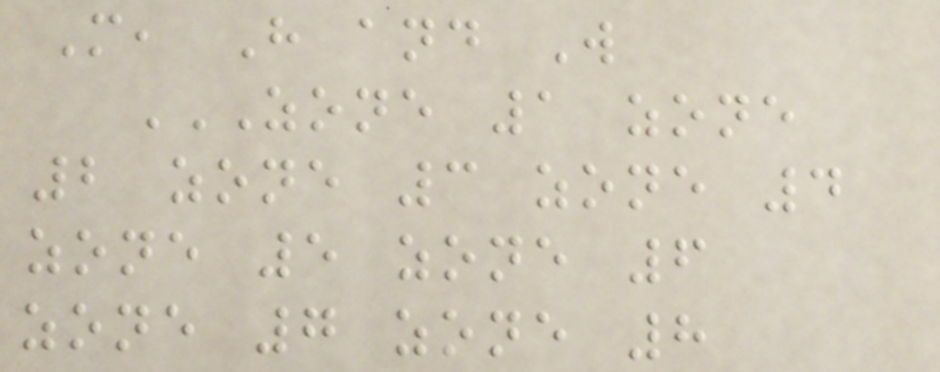M, H and W
ZONE 1 ZONE
2 ZONE 3 ZONE 4
ZONE 5 ZONE 6
ZONE 7 ZONE 8
